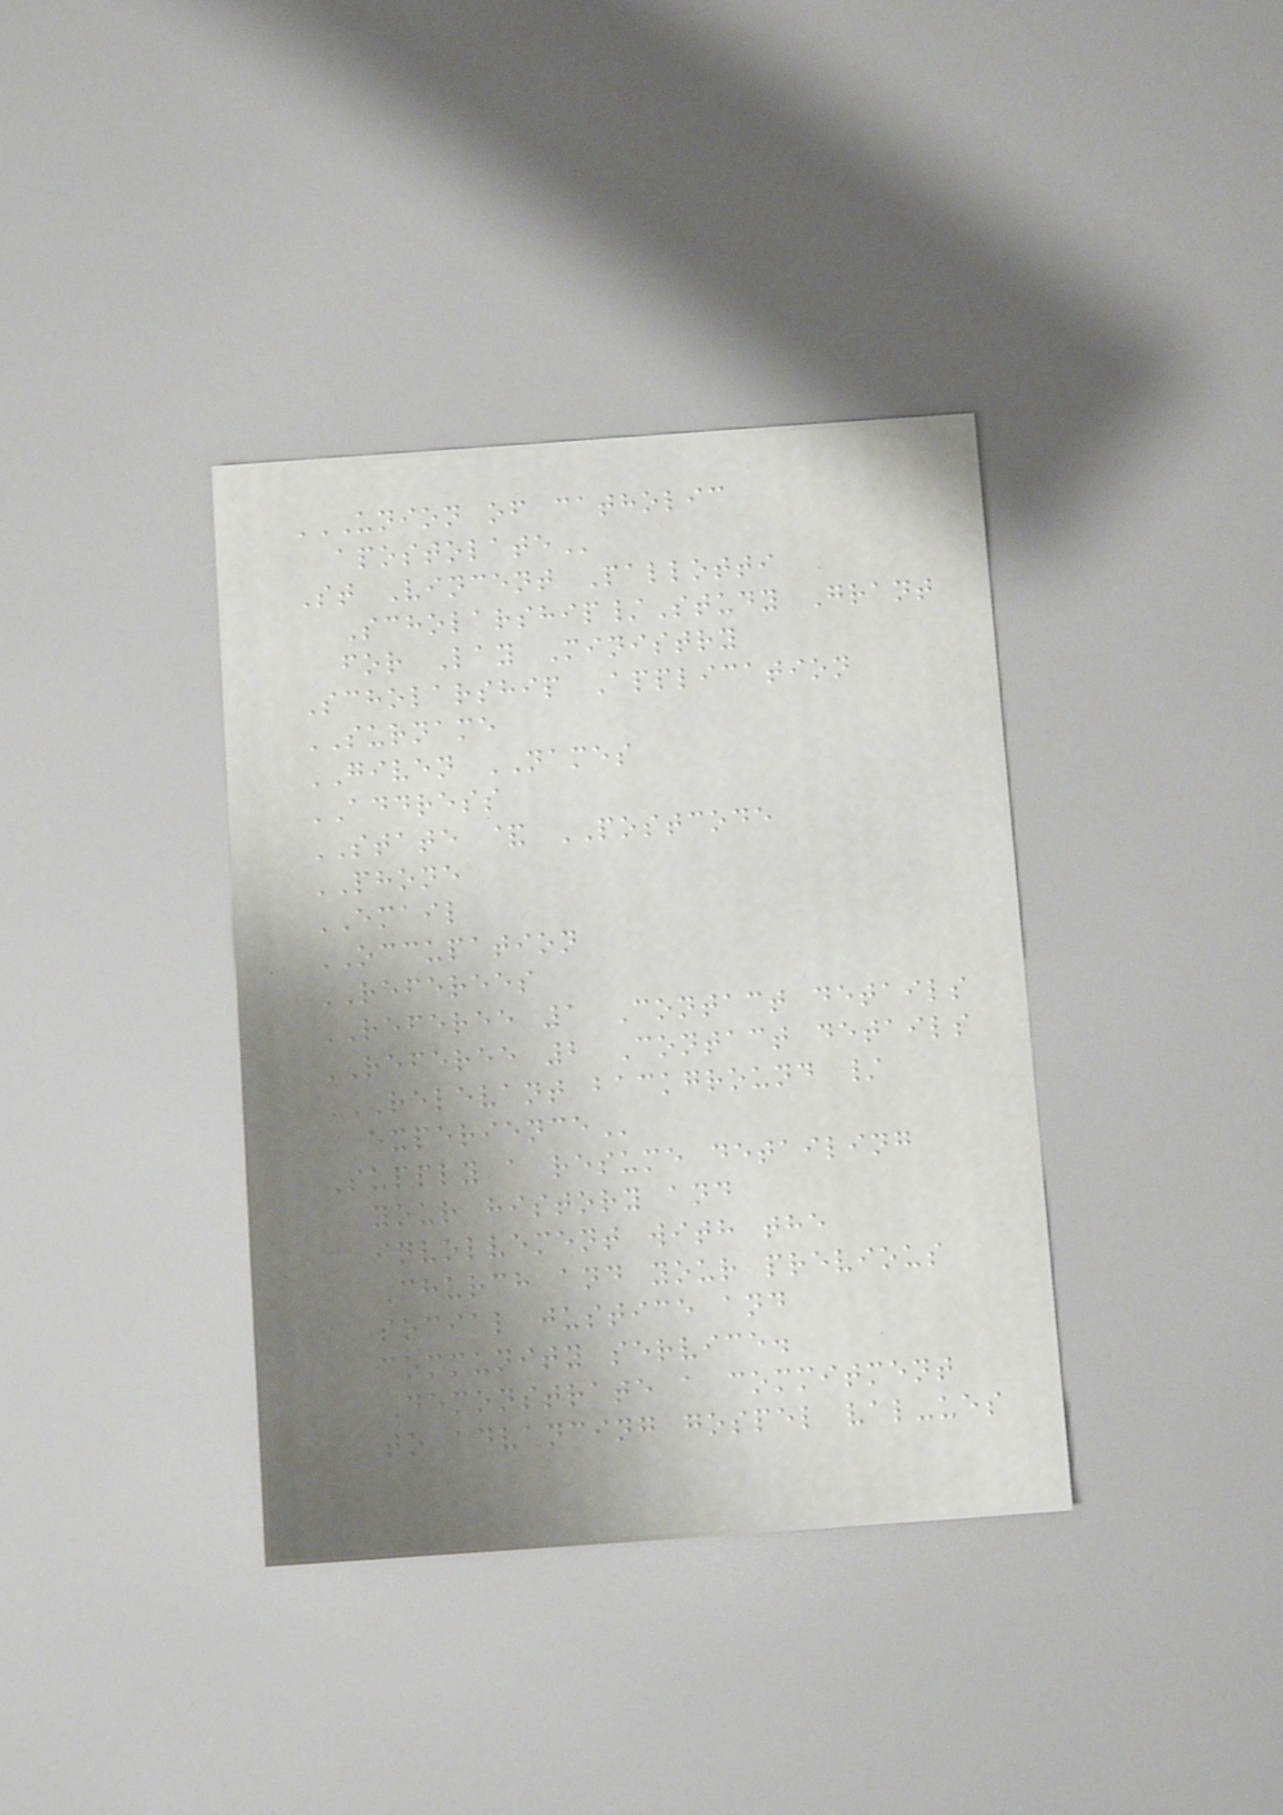UNION OF CATHOLIC
APOSTOLATE
St Vincent Pallotti
Scholarship/Study Grant
for Lay Ministry
Scholarship Application
SURNAME
GIVEN NAMES
ADDRESS
STATE & POSTCODE
PHONE
EMAIL
OCCUPATION
REFEREES
REFEREE 1 Contact details
REFEREE 2 Contact details
RELEVANT BACKGROUND /
EXPERIENCE
Supply a resume detailing
your history and
involvement with the
Church and your previous
social justice and
community service.
Demonstrate a commitment
to advancing gospel val-ues
